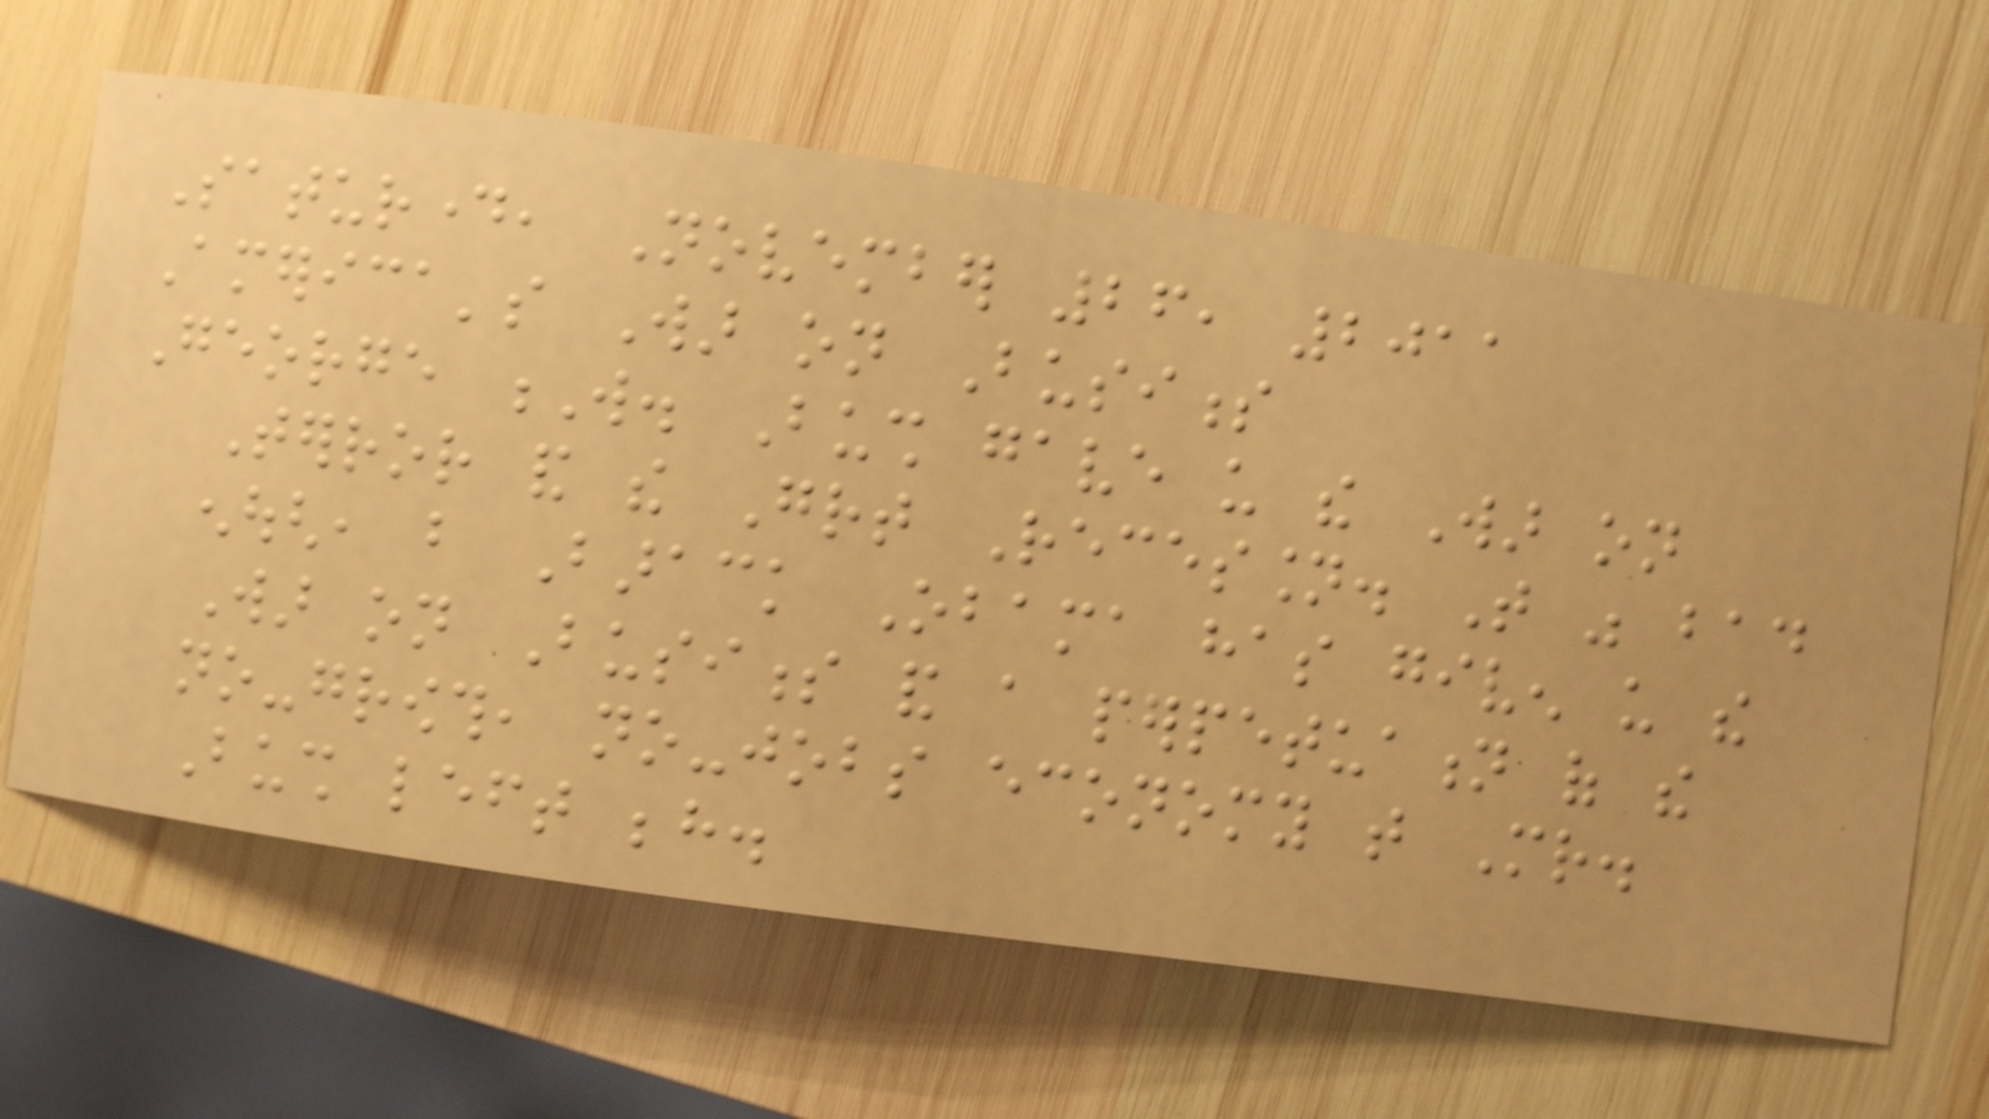Saturday, November 26, 2011
America's War on Business
George W. Bush gave us the War on
Terror and the Great Recession. That was bad
enough, but Barack Obama has given us the
War on Business and a perpetuation of the
no-growth, no-jobs economy that Mr.
Bush left behind.
